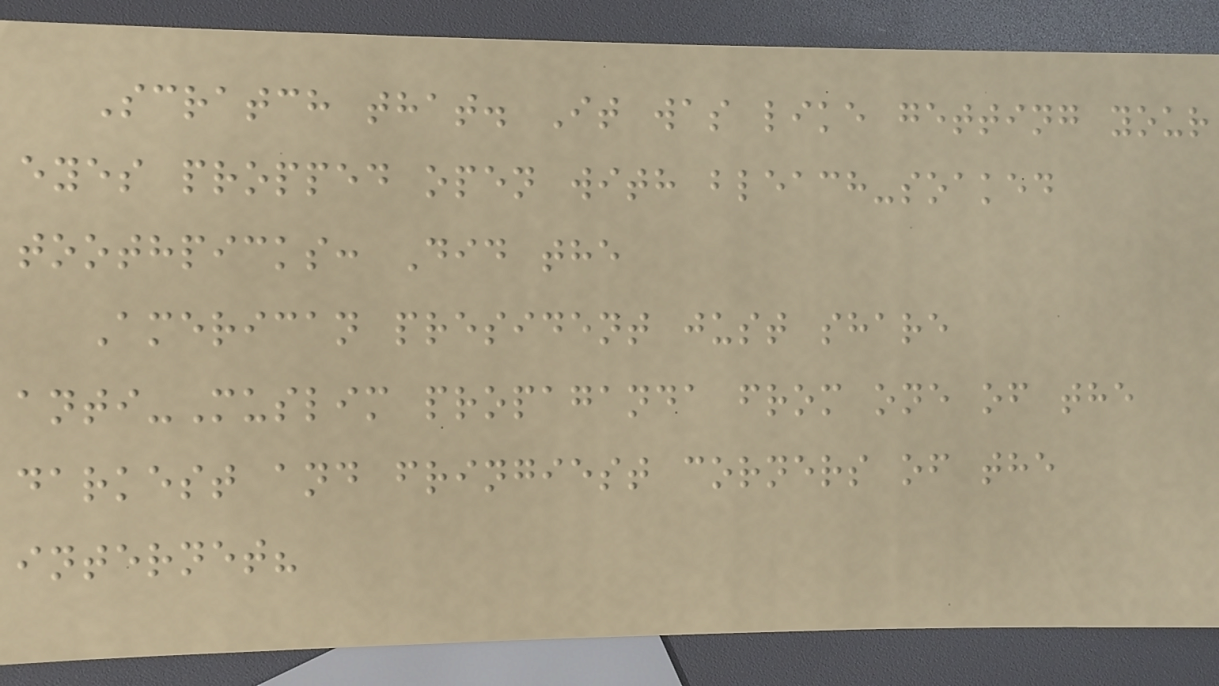Scratch that. It was like getting your
eyes propped open with bleach-soaked
toothpicks: Did the
American president just share
anti-Muslim propaganda from one of the
darkest and fringiest corners of the
internet?
